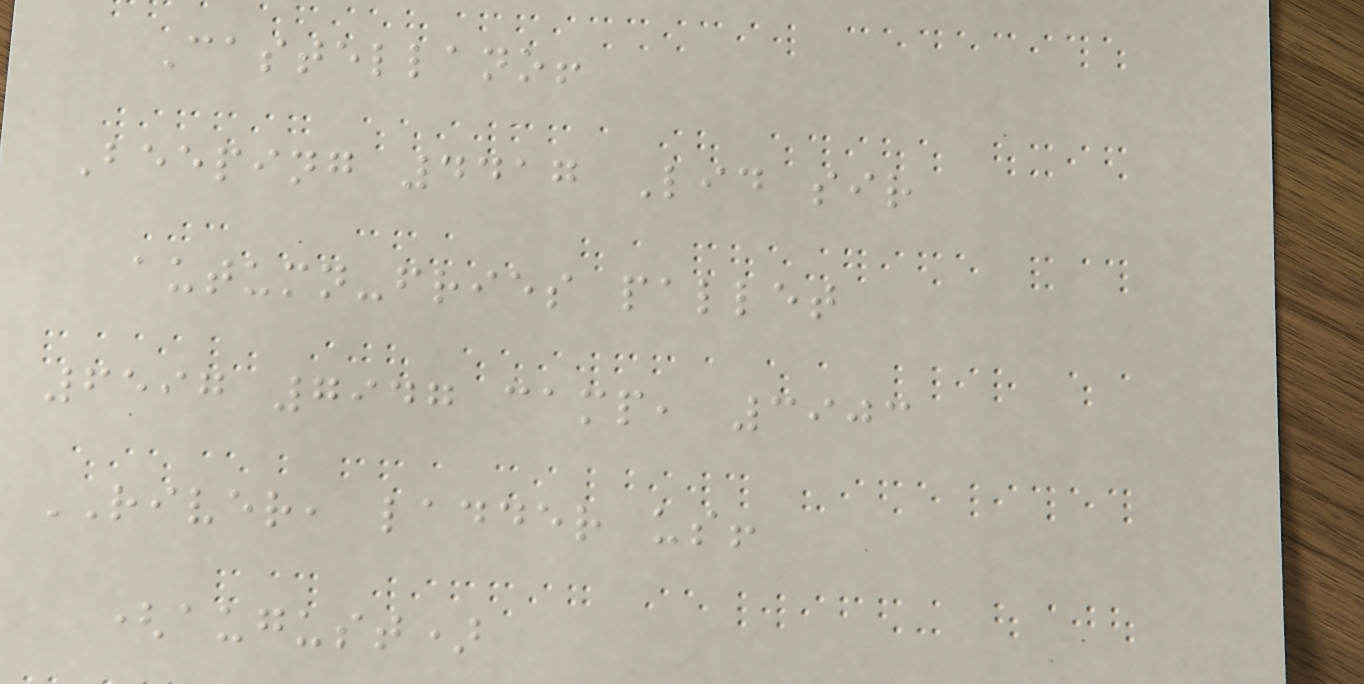Castellano!
Beeping 4417 Lid sir
autumn-fries pallet
6597 7947 camp, 3903
RIVER, ladder us!
(august)
